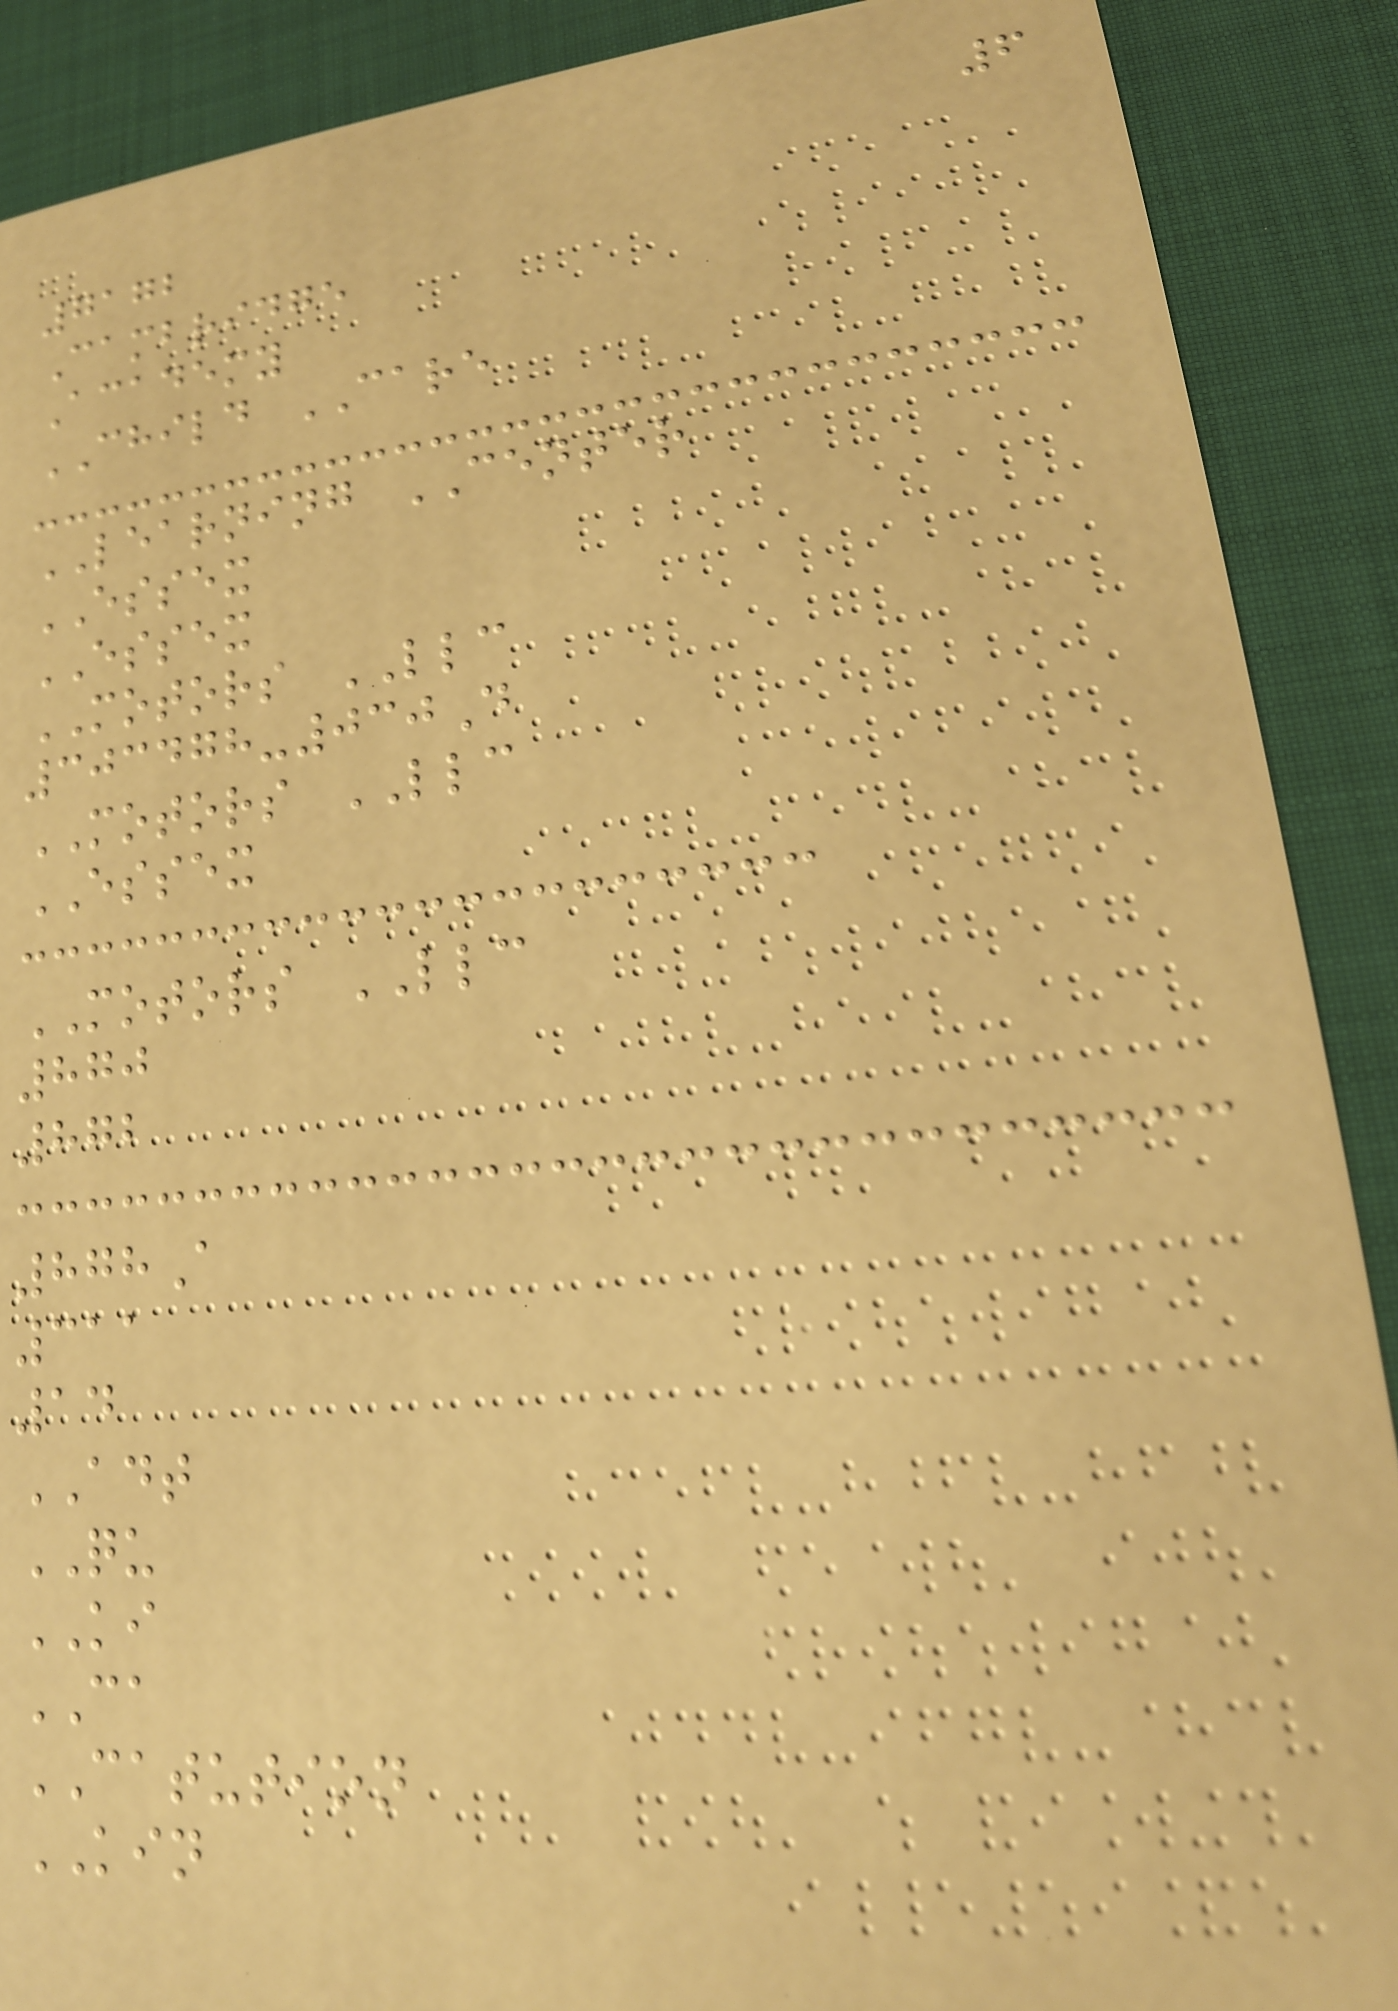6
7172
Cambridge
Academy
CHILD CARE
LEARNING CENTER
ESSEX
ESSEX
MOTORS LLC
303478-030D
MOTORS LLC
ESSEX
MOTORS LLC
870
872
878A
311
14
ADT
QU
KI
CA
CATUTION
KIN
